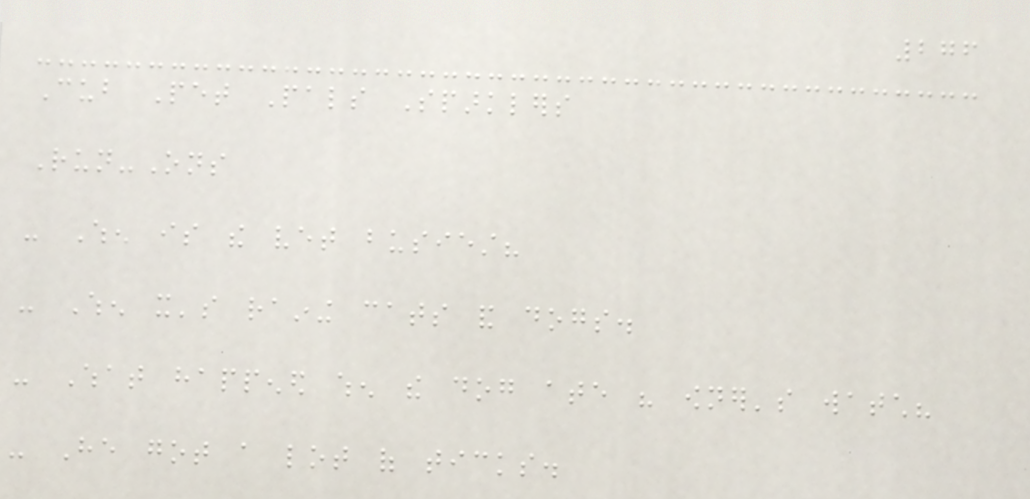276
Cub Pet Pals Sparklers
Run-Ons
- When is the vet busiest?
- When it's raining cats and dogs.
- What happened when the dog ate his owner's watch?
- He got a lot of ticks.
